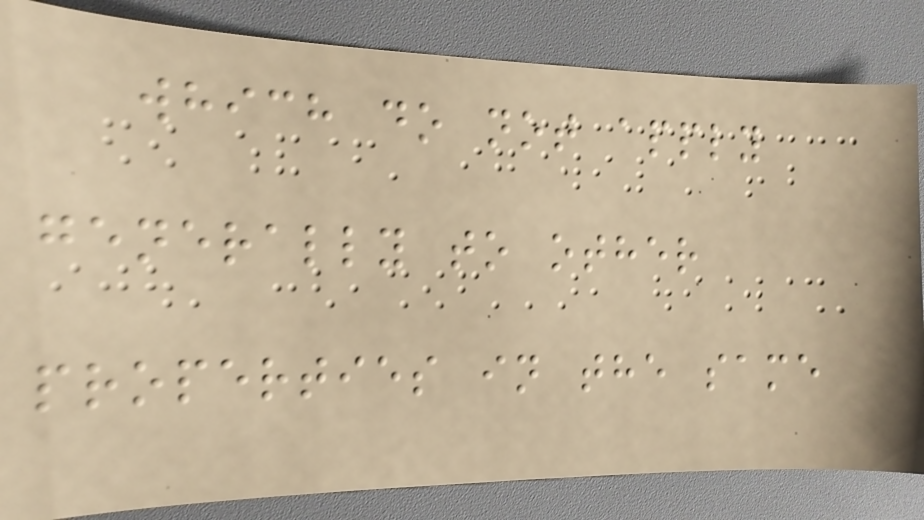which do not apply
generally to other
properties in the same
